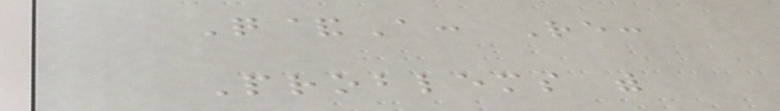Q&A: Re:
Problems with
